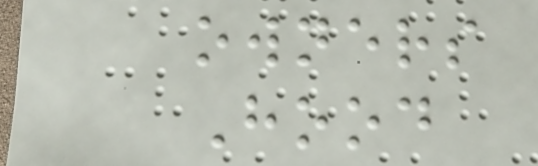owners
Hood
